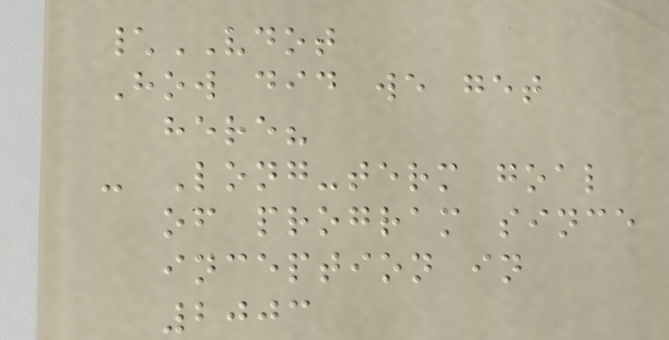\VDOT
How did we get
here?
- Long-term goal
of program since
inception in
2003
